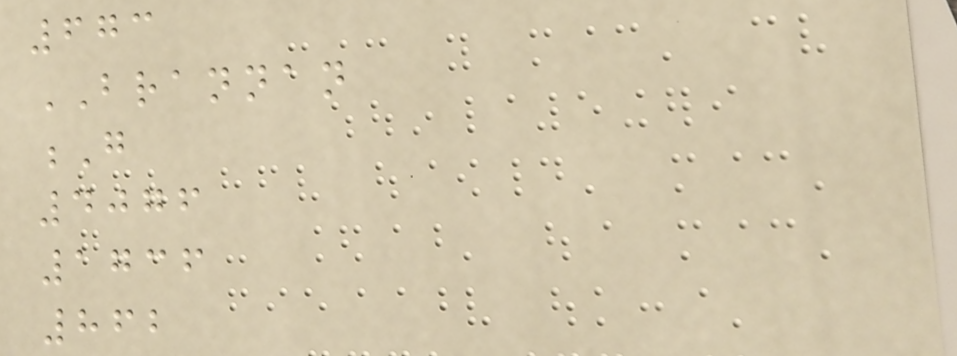673
BRANNAN
G
4076
1736
862
